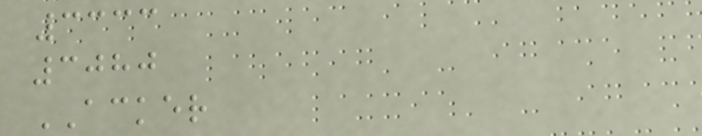3333
3080
ACKER
